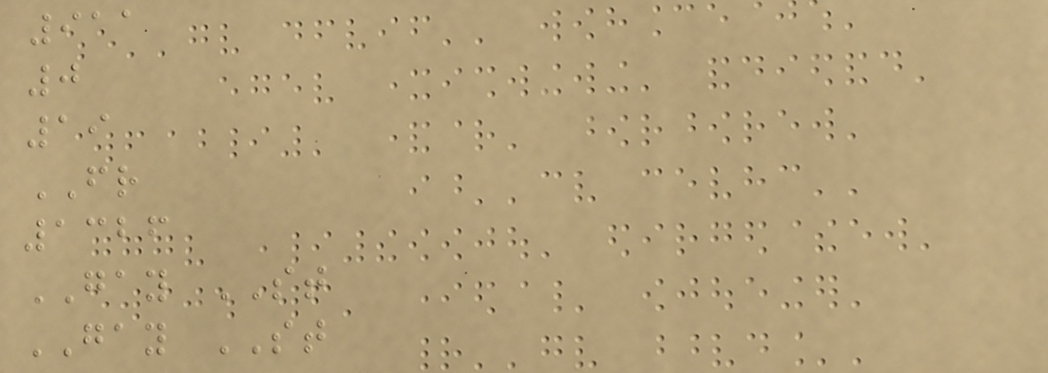911
0
19
FR
1326
GAY ST
GAY ST
